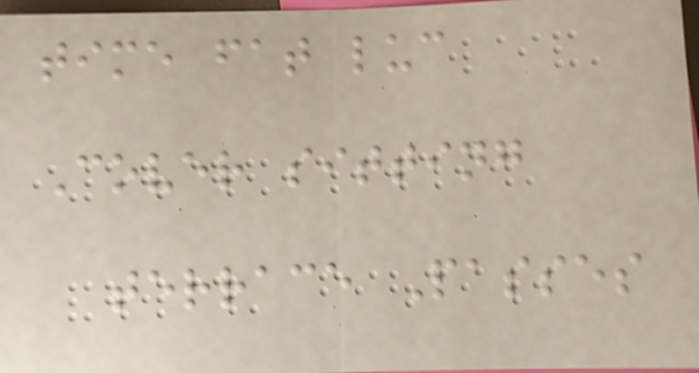time fat luc
Cover sitting
terrace Passes
